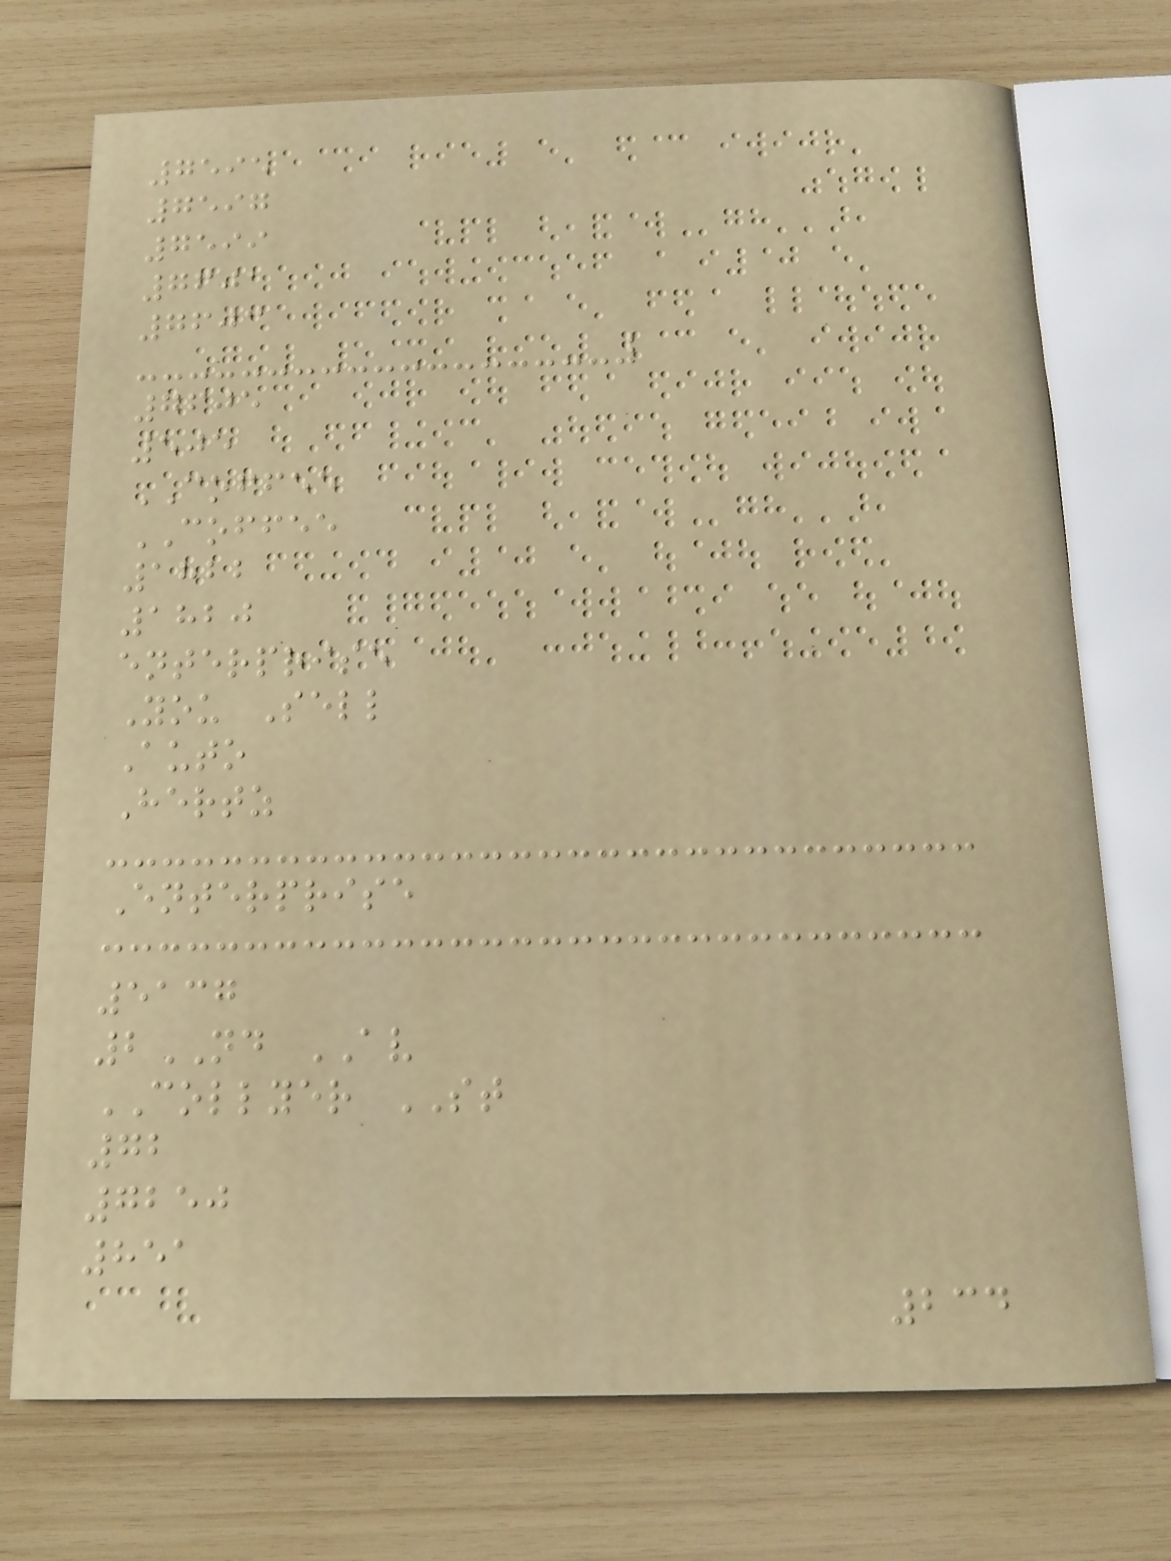7595
7597
7599
7601
7603
7605
505
COFFEE
COFFEE
1822
1820
enterprise
You Sell
Auto
Hertz
Enterprise
5137
2ND AV
COLLYER ST
72
7250
851
234
